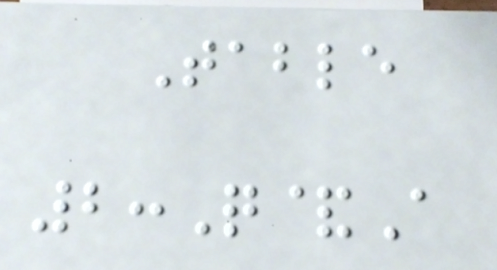Table
2:Q&A
